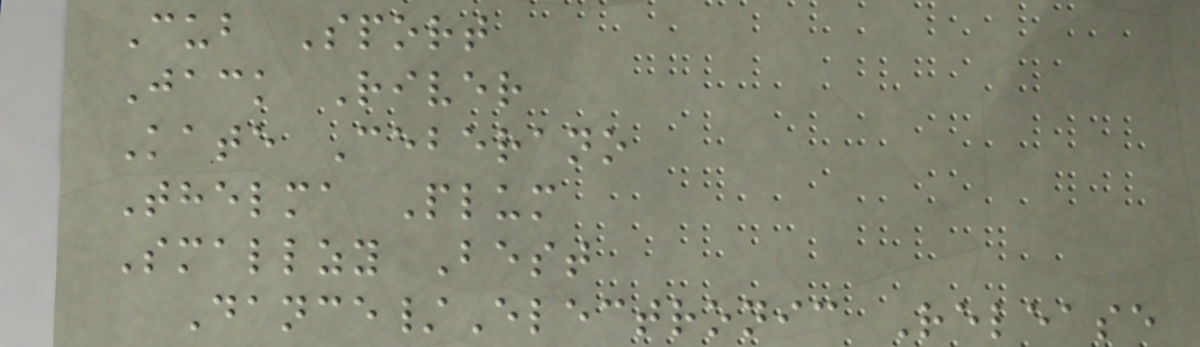Cub Sport
Jack River
Kate Ceberano
Thelma Plum
Smallzy Best
Dance/Electronic Release
